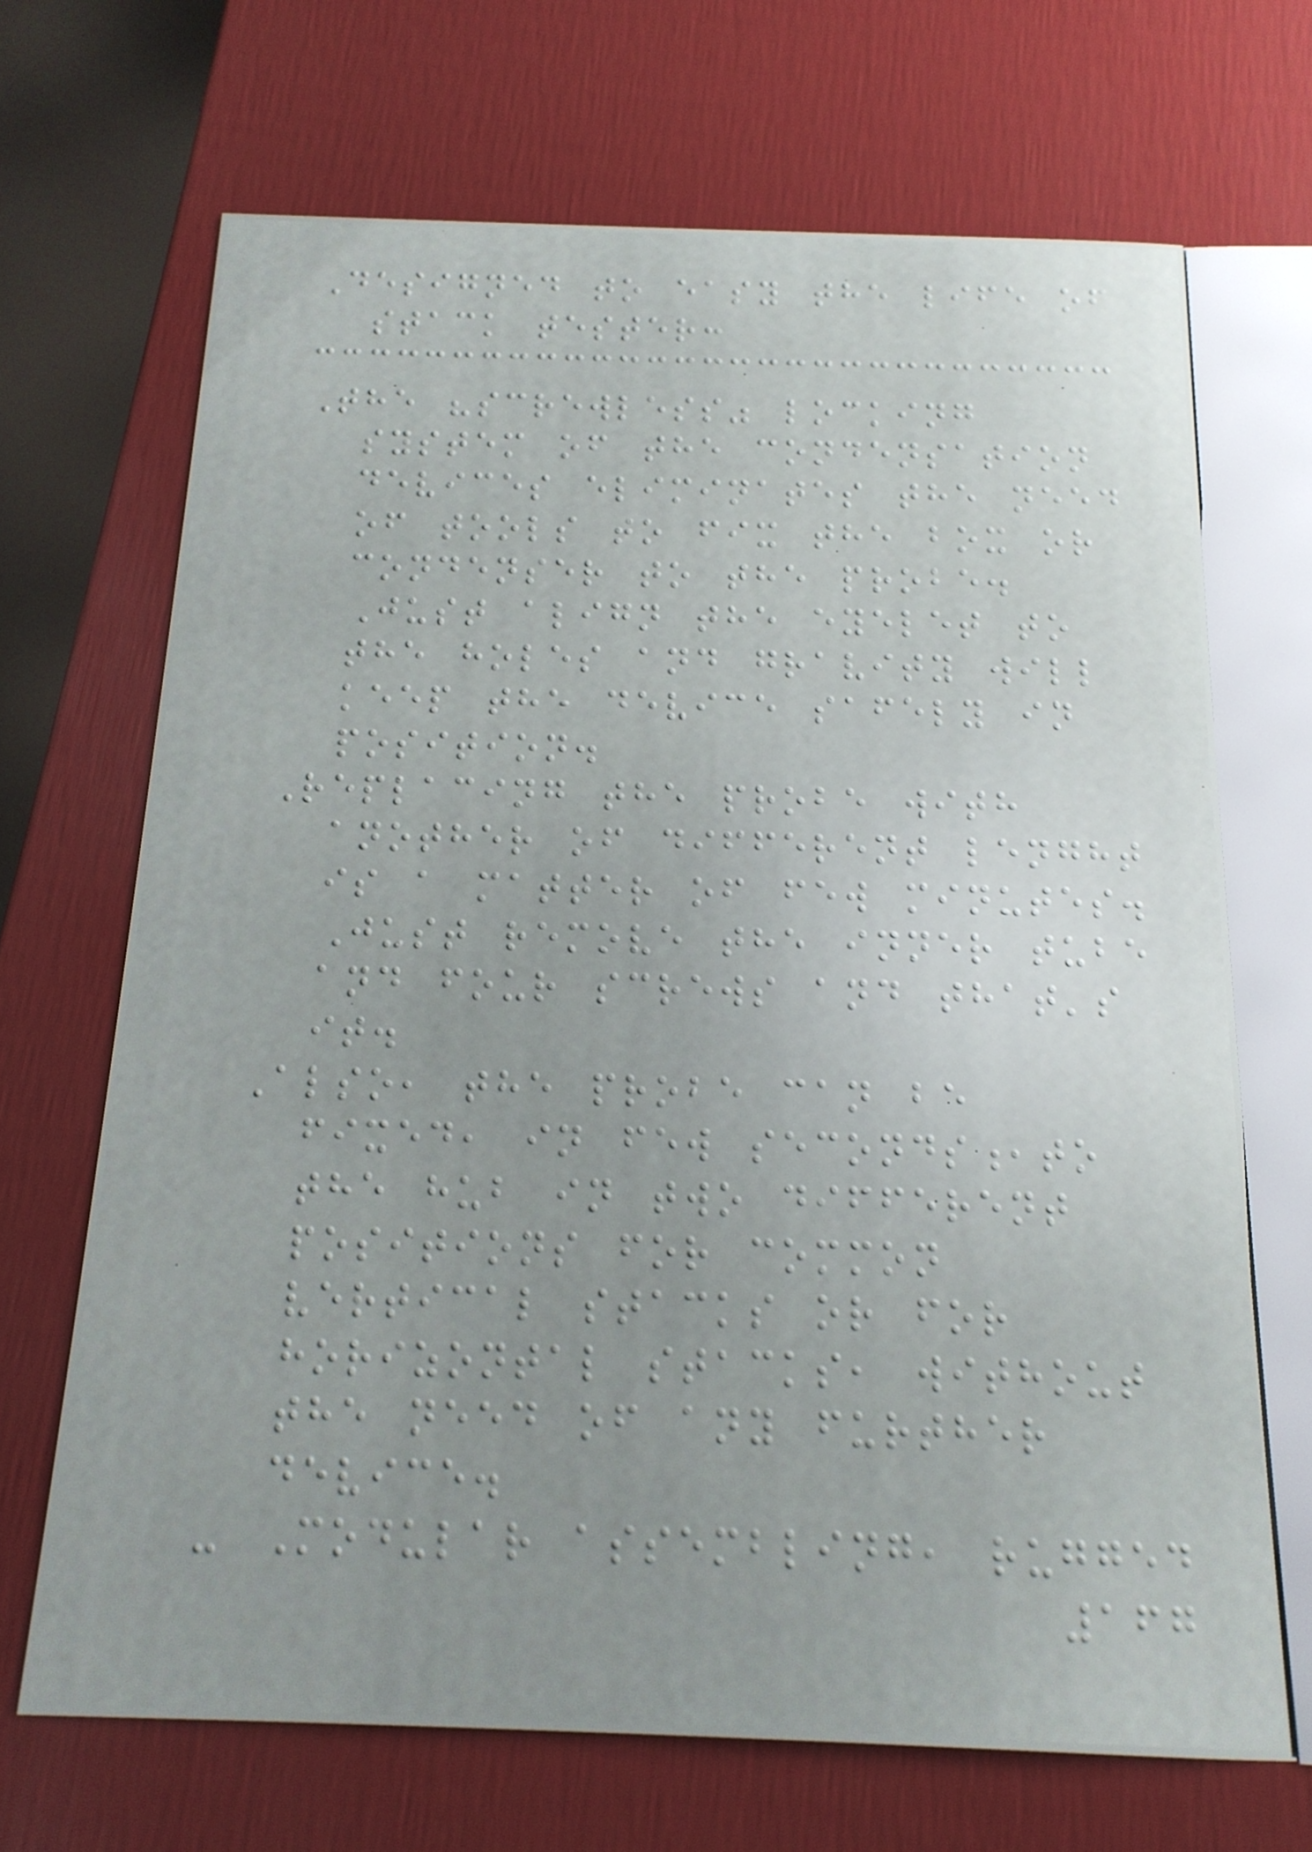Designed to easy the life of
stack tester:
The "screwless" locking
system of the condensation
devices eliminates the need
of tools to fix the box or
condenser to the probe.
Just align the eyelet to
the holes and gravity will
keep the device safely in
position.
Replacing the probe with
another of different lenght
is a matter of few minutes.
Just remove the inner tube
and four screws and that's
it.
Also, the probe can be
fixed, in few seconds,to
the hub in two different
positions for common
vertical stacks or for
horizontal stacks, without
the need of any further
device.
- Modular assembling, rugged
167
